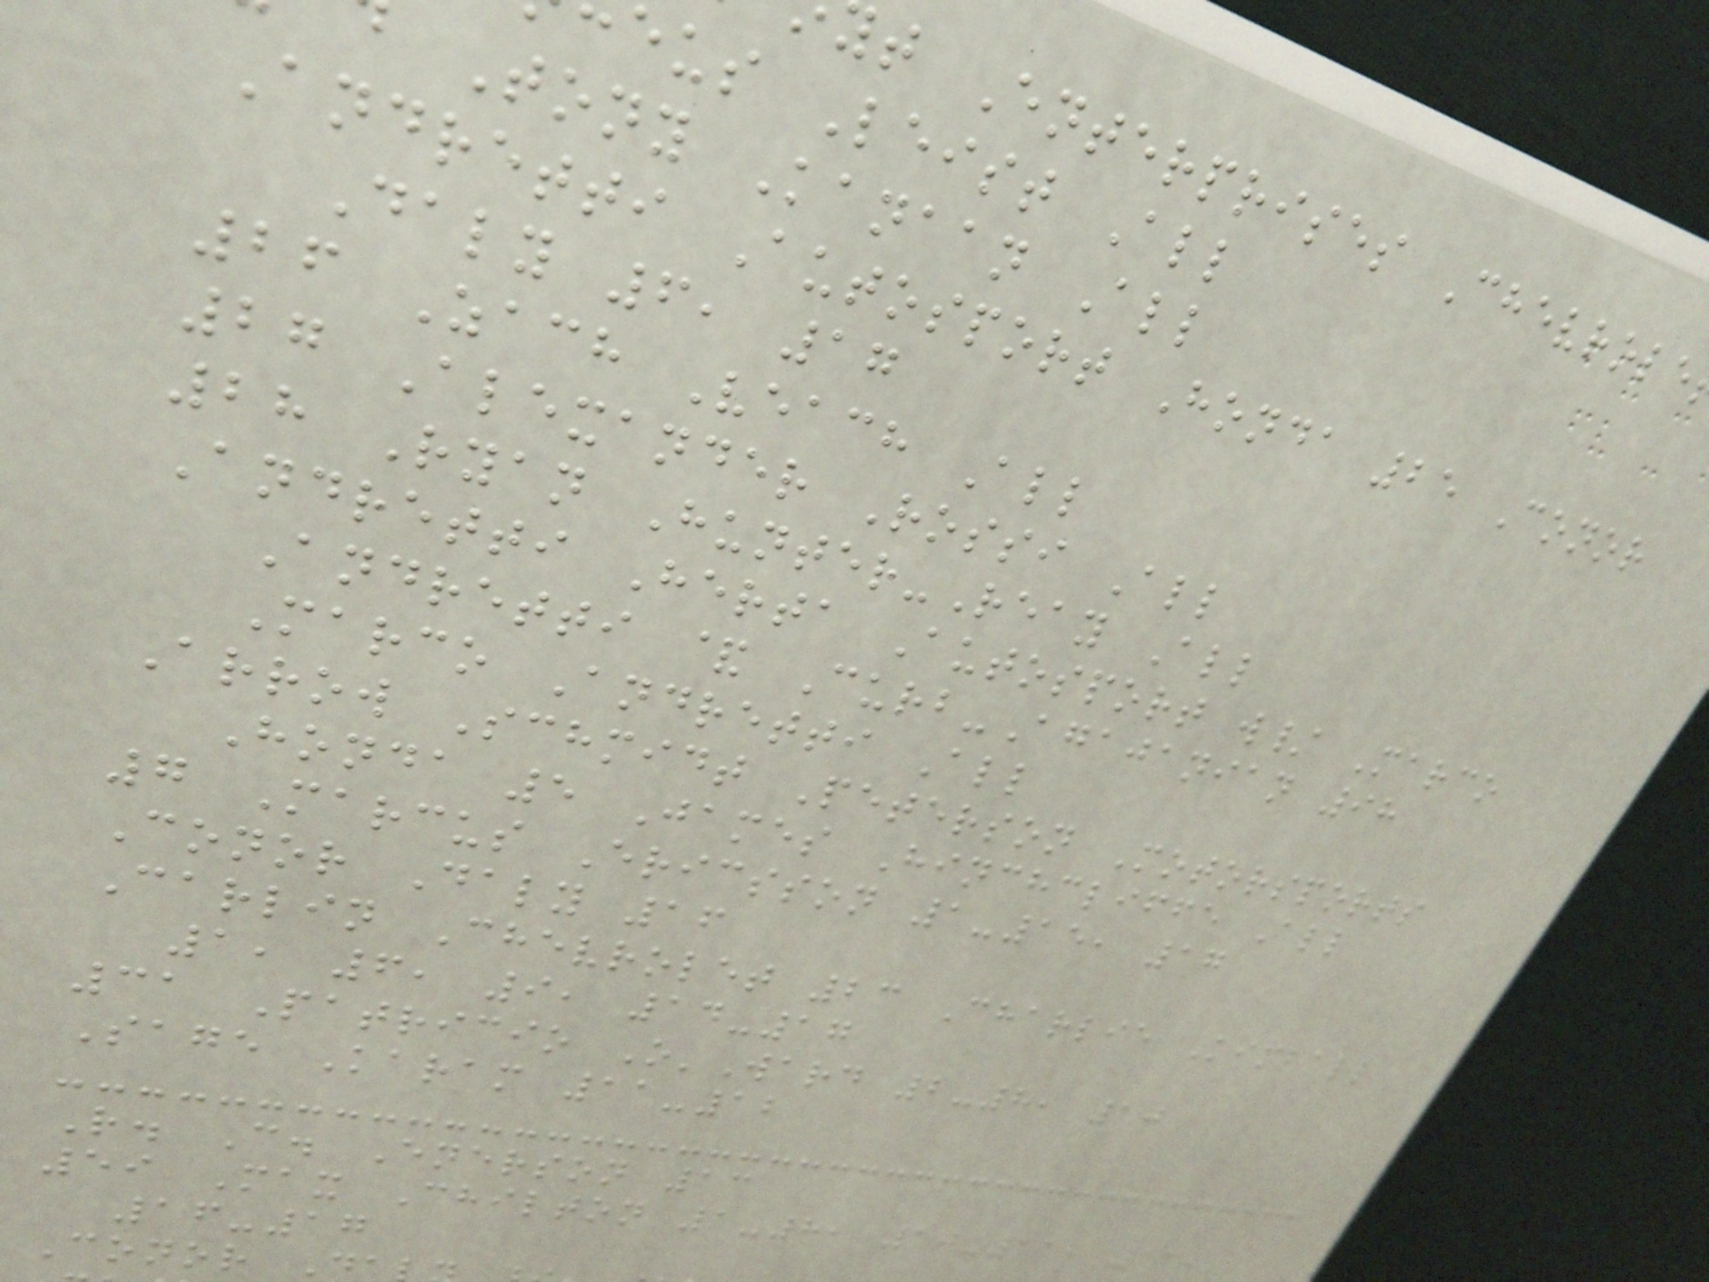t Enterprises Chevrole
eus Leist All
Tony Kanaan All
Andretti Autosport Honda 25 Conor
Daly 6, 17
26 Zach Veach All
27 Alexander Rossi All
28 Ryan Hunter-Reay All
Andretti Herta Autosport w/ Marco
Andretti & Curb-Agajanian 98
Marco Andretti All
Arrow Schmidt Peterson Motorsports
Honda 5 James Hinchcliffe All
7 Marcus Ericsson 1-15, 17
Conor Daly 16
Carlin Chevrolet 23 Charlie Kimball
1, 6, 9, 14-17
31 Patricio O'Ward 2-8, 10
Sage Karam 11-12
R. C. Enerson 13
59 Max Chilton 1-8, 10-11, 13,
16-17
Conor D
